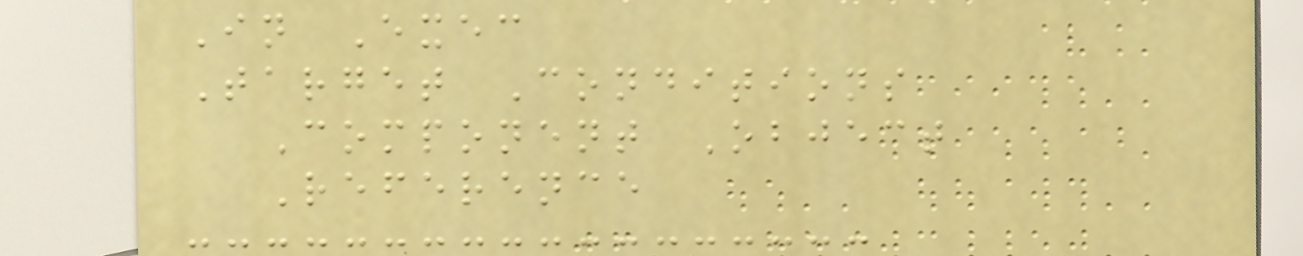In Exec
Target Conditions
Component Object
Reference
